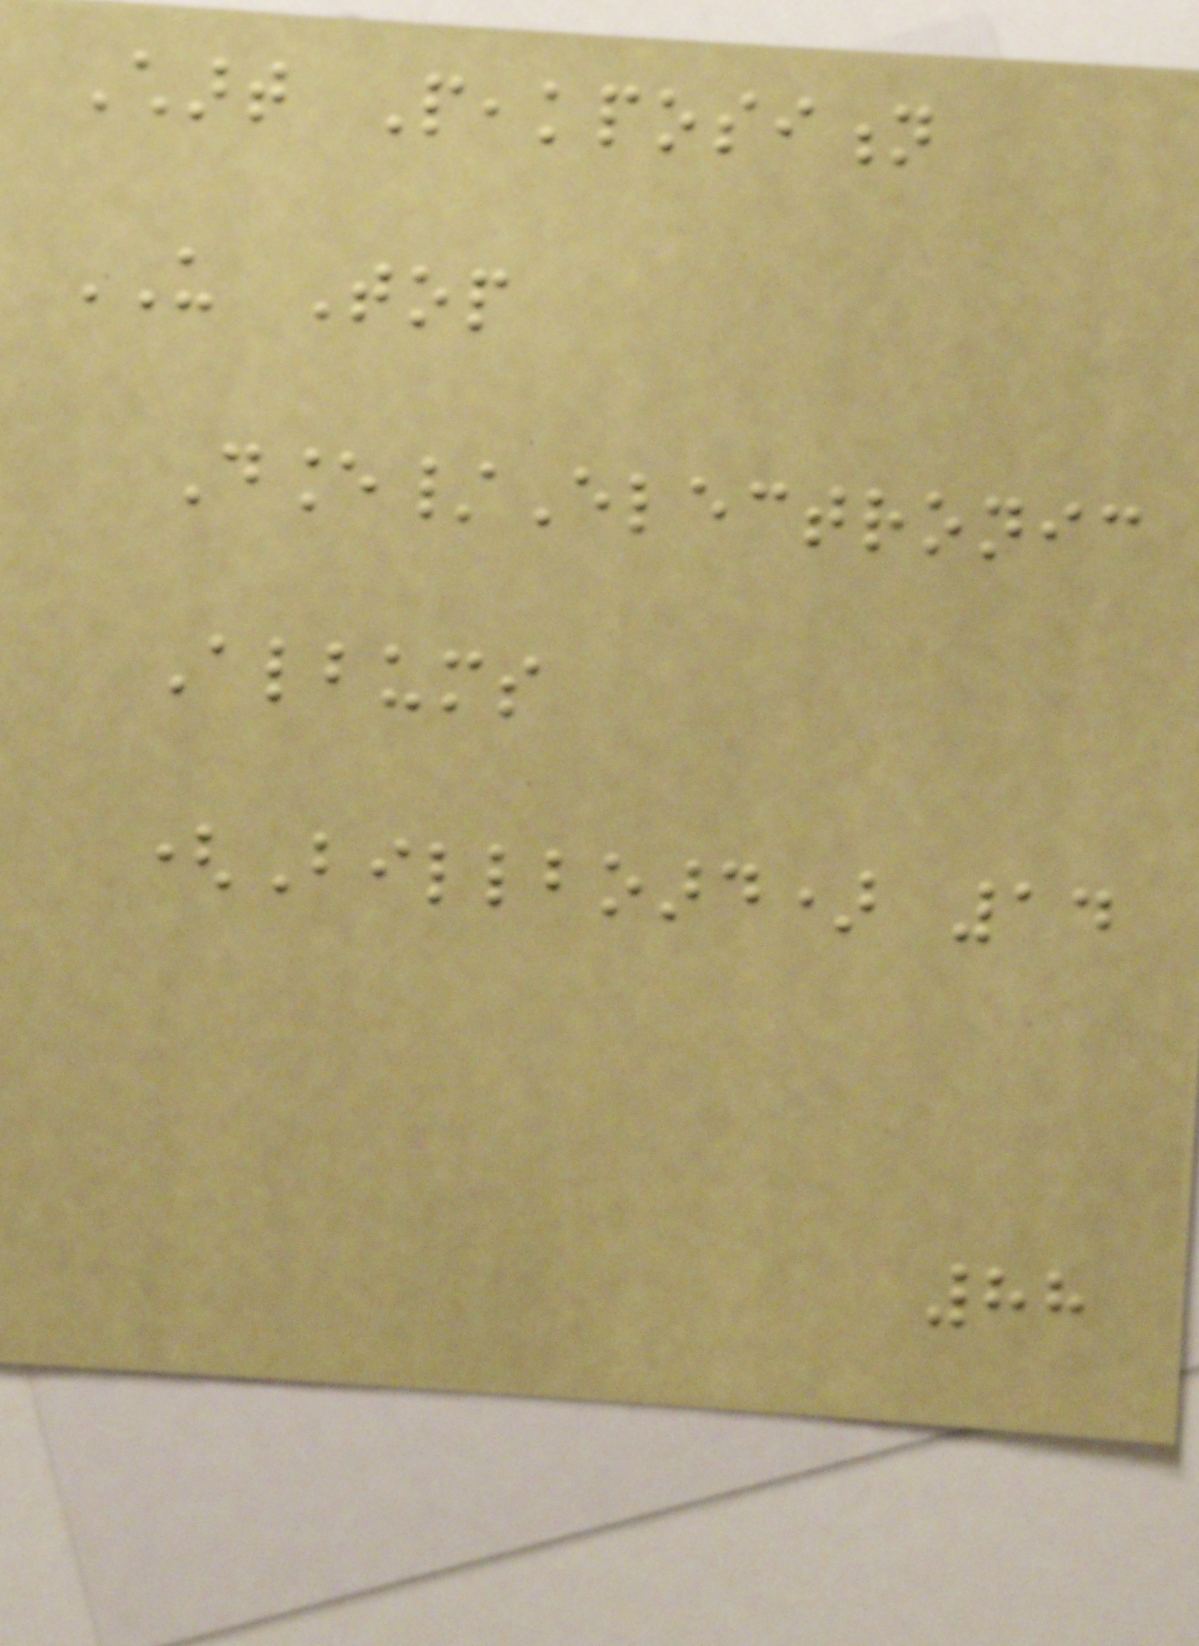Chart Peakposition
US Top
Dance/Electronic
Albums
(Billboard) 14
88
